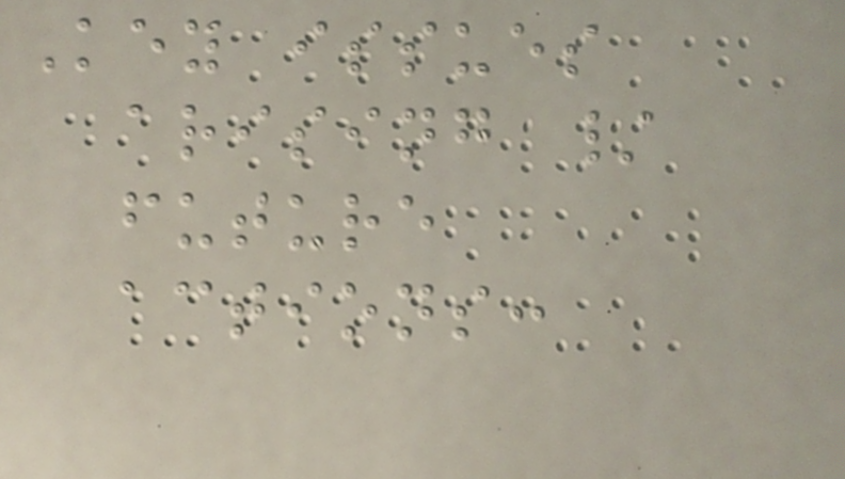Key issues
arising /
future
actions:
